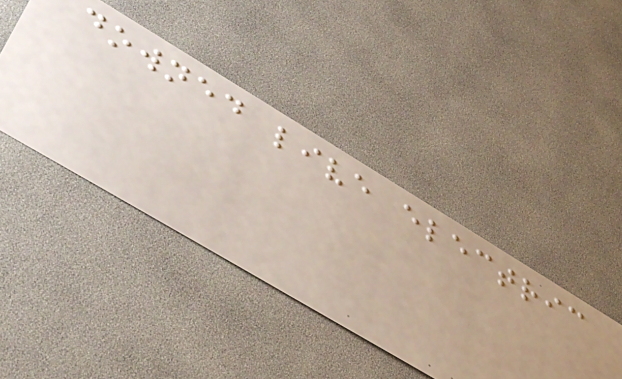downed live electric
